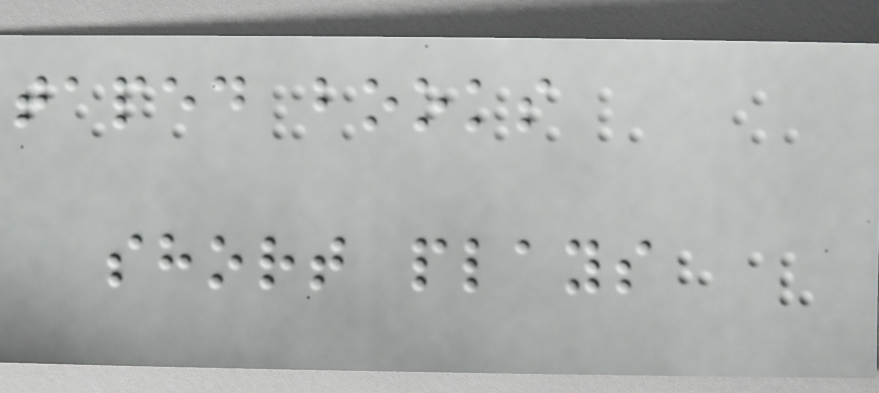taped books
short plays
